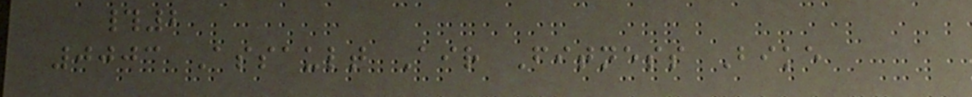#2
0003 Assault Air Fitness Bike
